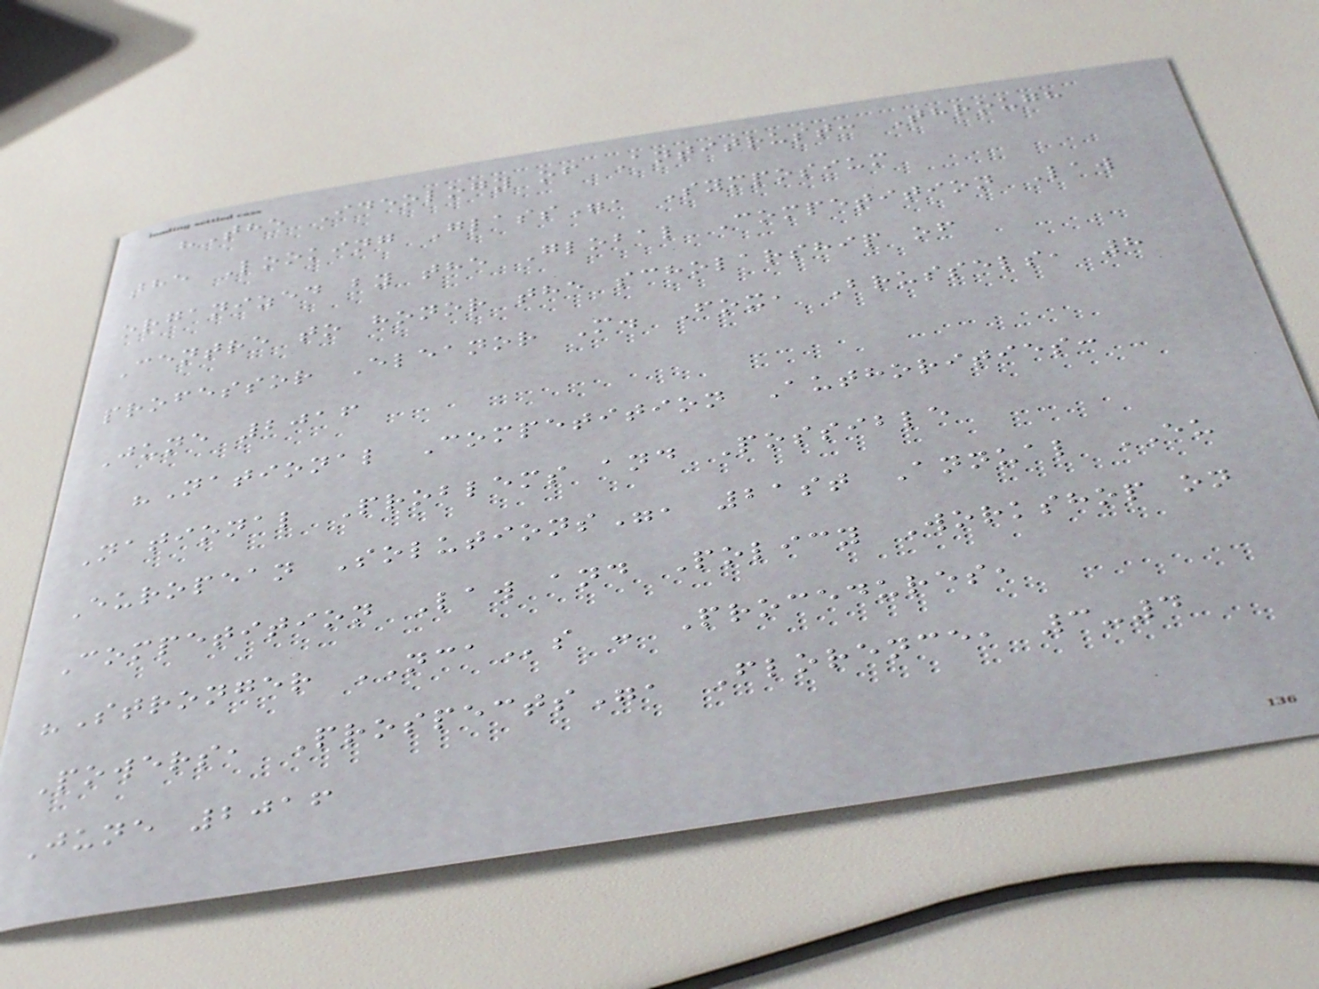"The Ideology of Antitrust: Through
the Looking Glass", Symposium
organized by the Global Competition Law
Centre to honor the scholarship of
professor Eleanor M. Fox, Brussels, 8
June 2016
"National Competition Authorities:
National Problems and Possible
European Solutions", 21st Annual EU
Competition Law and Policy Workshop on
"Stronger NCAs - Procedures,
Powers, Prospects", Florence, 3-4
June 2016
